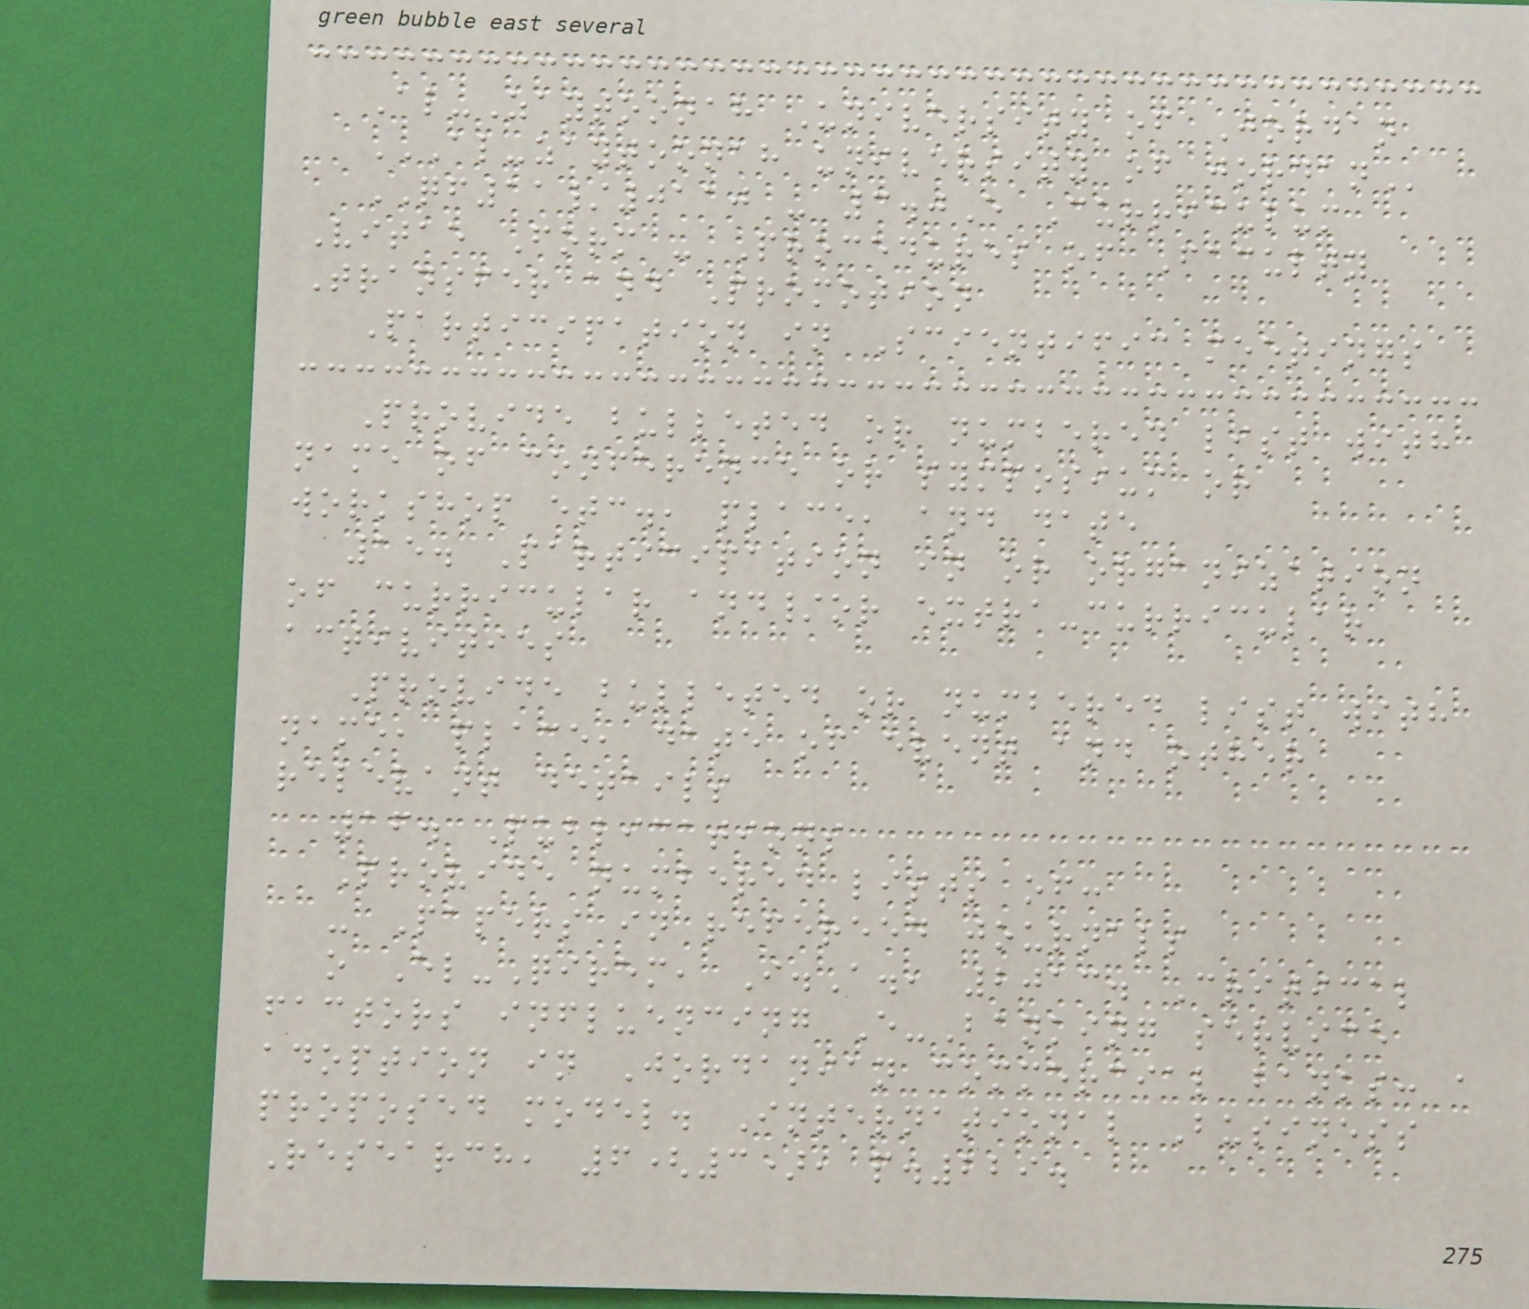Al-Zaytoonah University of Jordan
AL-ZAYTOONAH UNIVERSITY OF JORDAN
QF11/0110 - 3.0E Curriculum
Vitae Form - Procedures of Faculty
Transfer and Promotion
Participation in Scientific meetings
Provide bulleted or numbered list with
name of conference or symposium or
workshop etc., place, and date
15. Participation in or organization
of curricular and/or extra-curricular
activities
Provide bulleted or numbered list with
name, place, date of event and other
relevant details
16. Publications
Provide numbered lists of:
- Papers in refereed journals
o El-Qirem, I.A., 2013. Critical
factors influencing E-Banking service
adoption in Jordanian commercial banks: a
proposed model. International Business
Research, 6(3), p.229.
